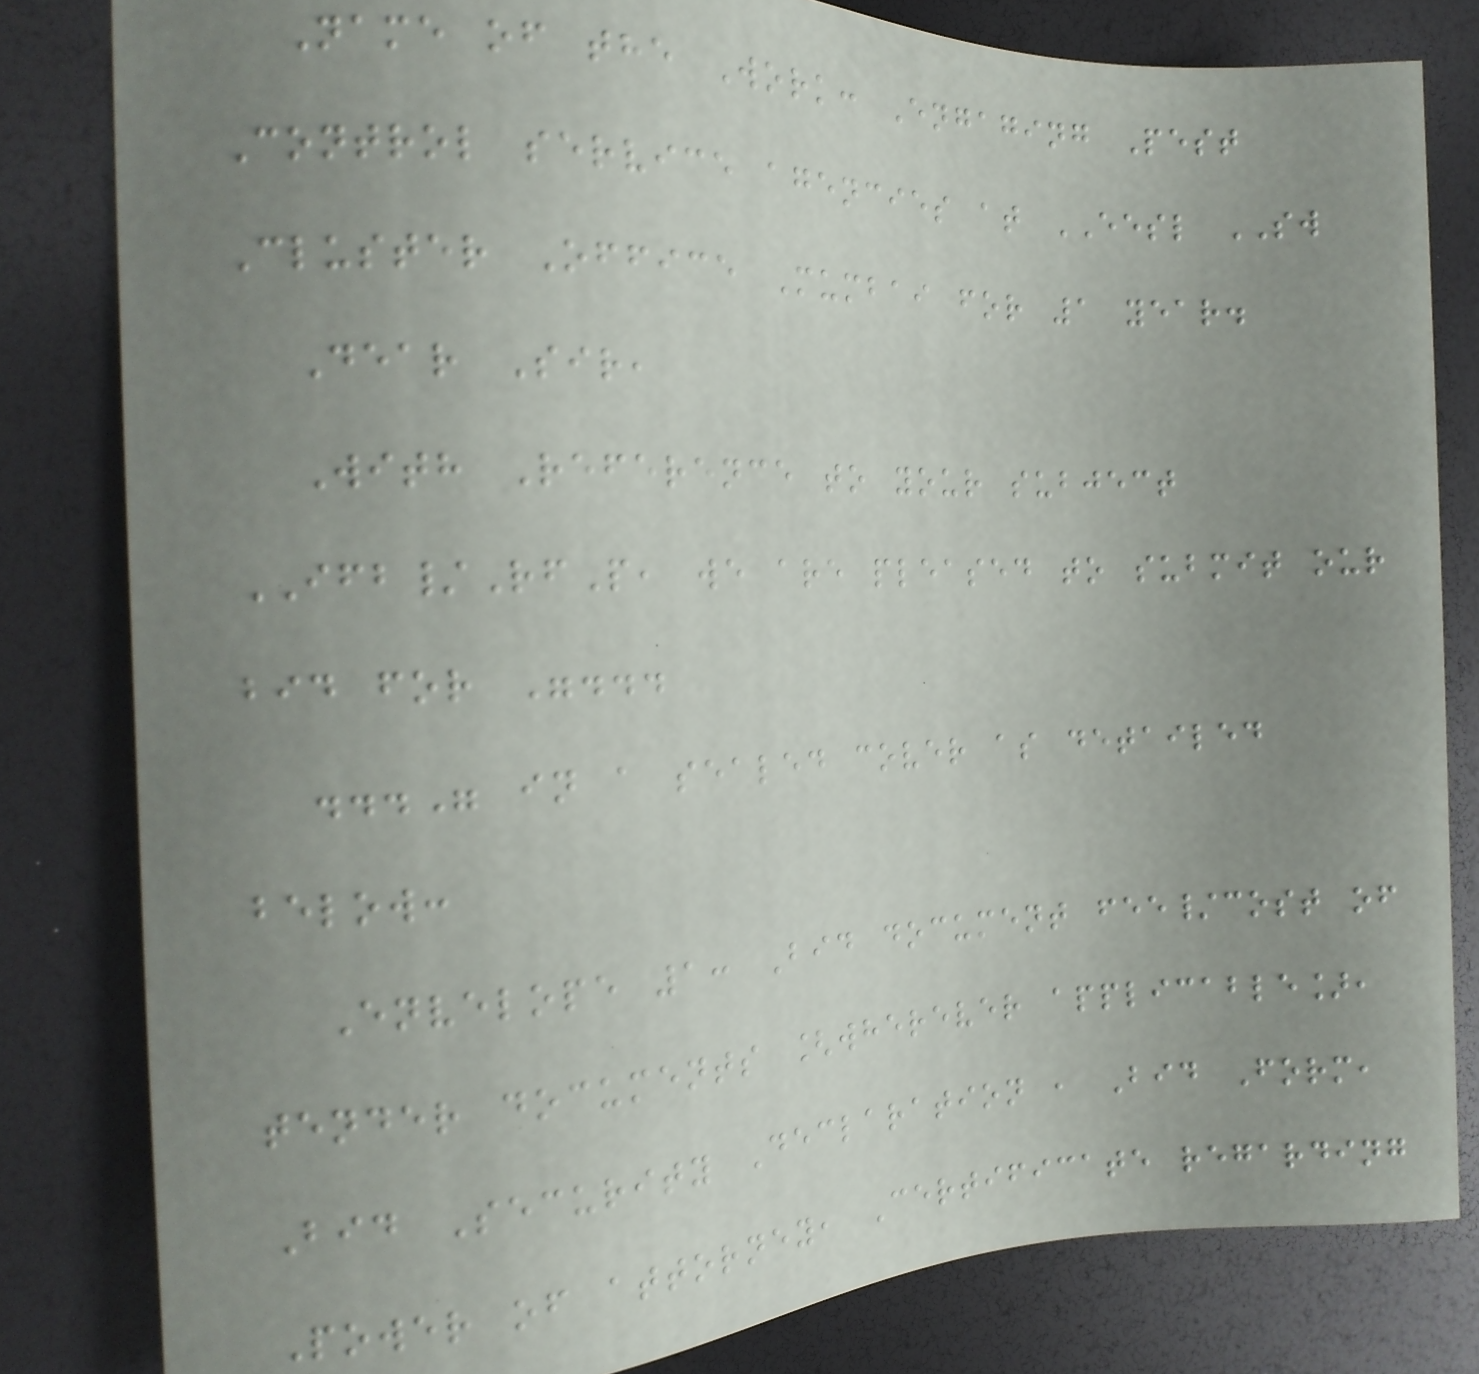Name of the Work: Engaging Pest
Control service agencies at EESL SW
Cluster Office Mumbai for 1 year.
Dear Sir,
With Reference to your subject
IFB/RfP, we are pleased to submit our
bid for "...
..." in a sealed cover as detailed
below:
Envelope 1: Bid document fee/cost of
tender documents [wherever applicable],
Bid Security Declaration , Bid Form,
Power of attorney, Certificate regarding
